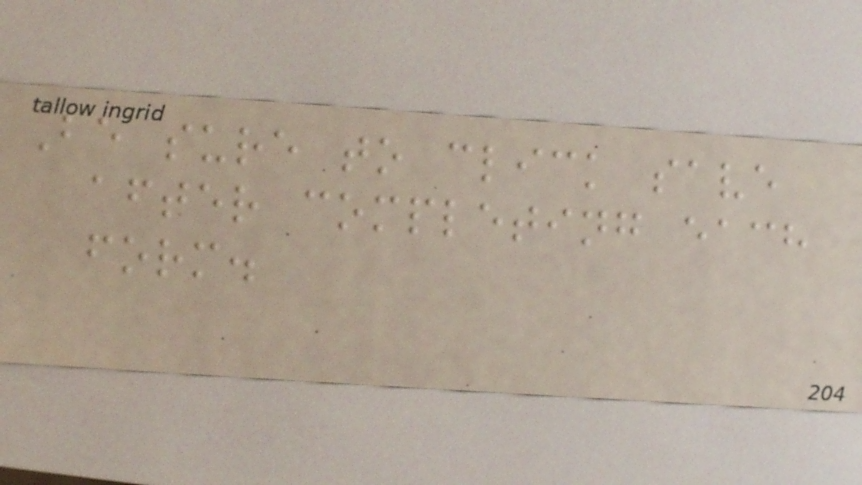Be sure to click save
after completing each
form.
